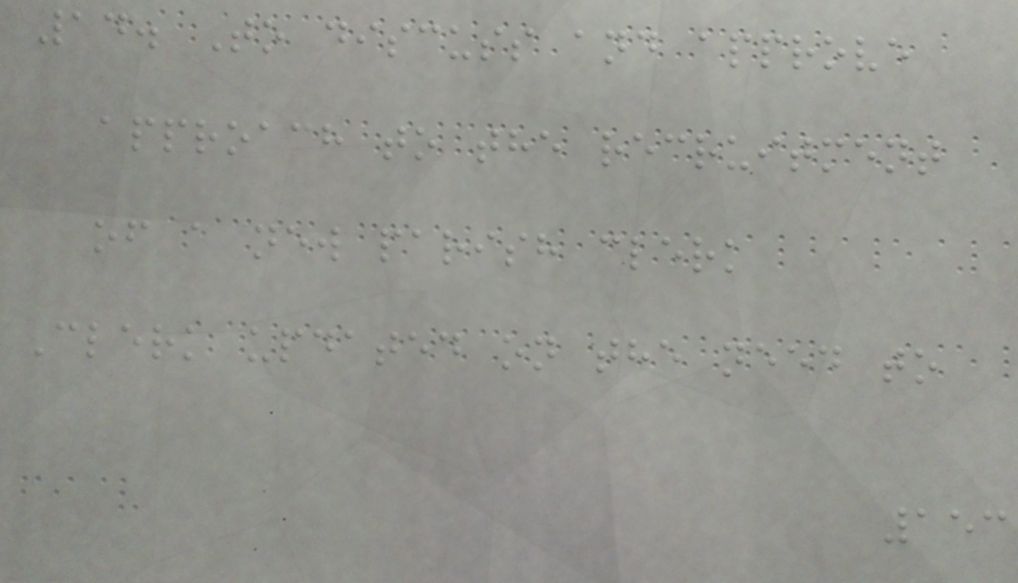14. To discuss and approve
approach to the recruitment
of a new parish clerk
Clerk updated on the need to
153
